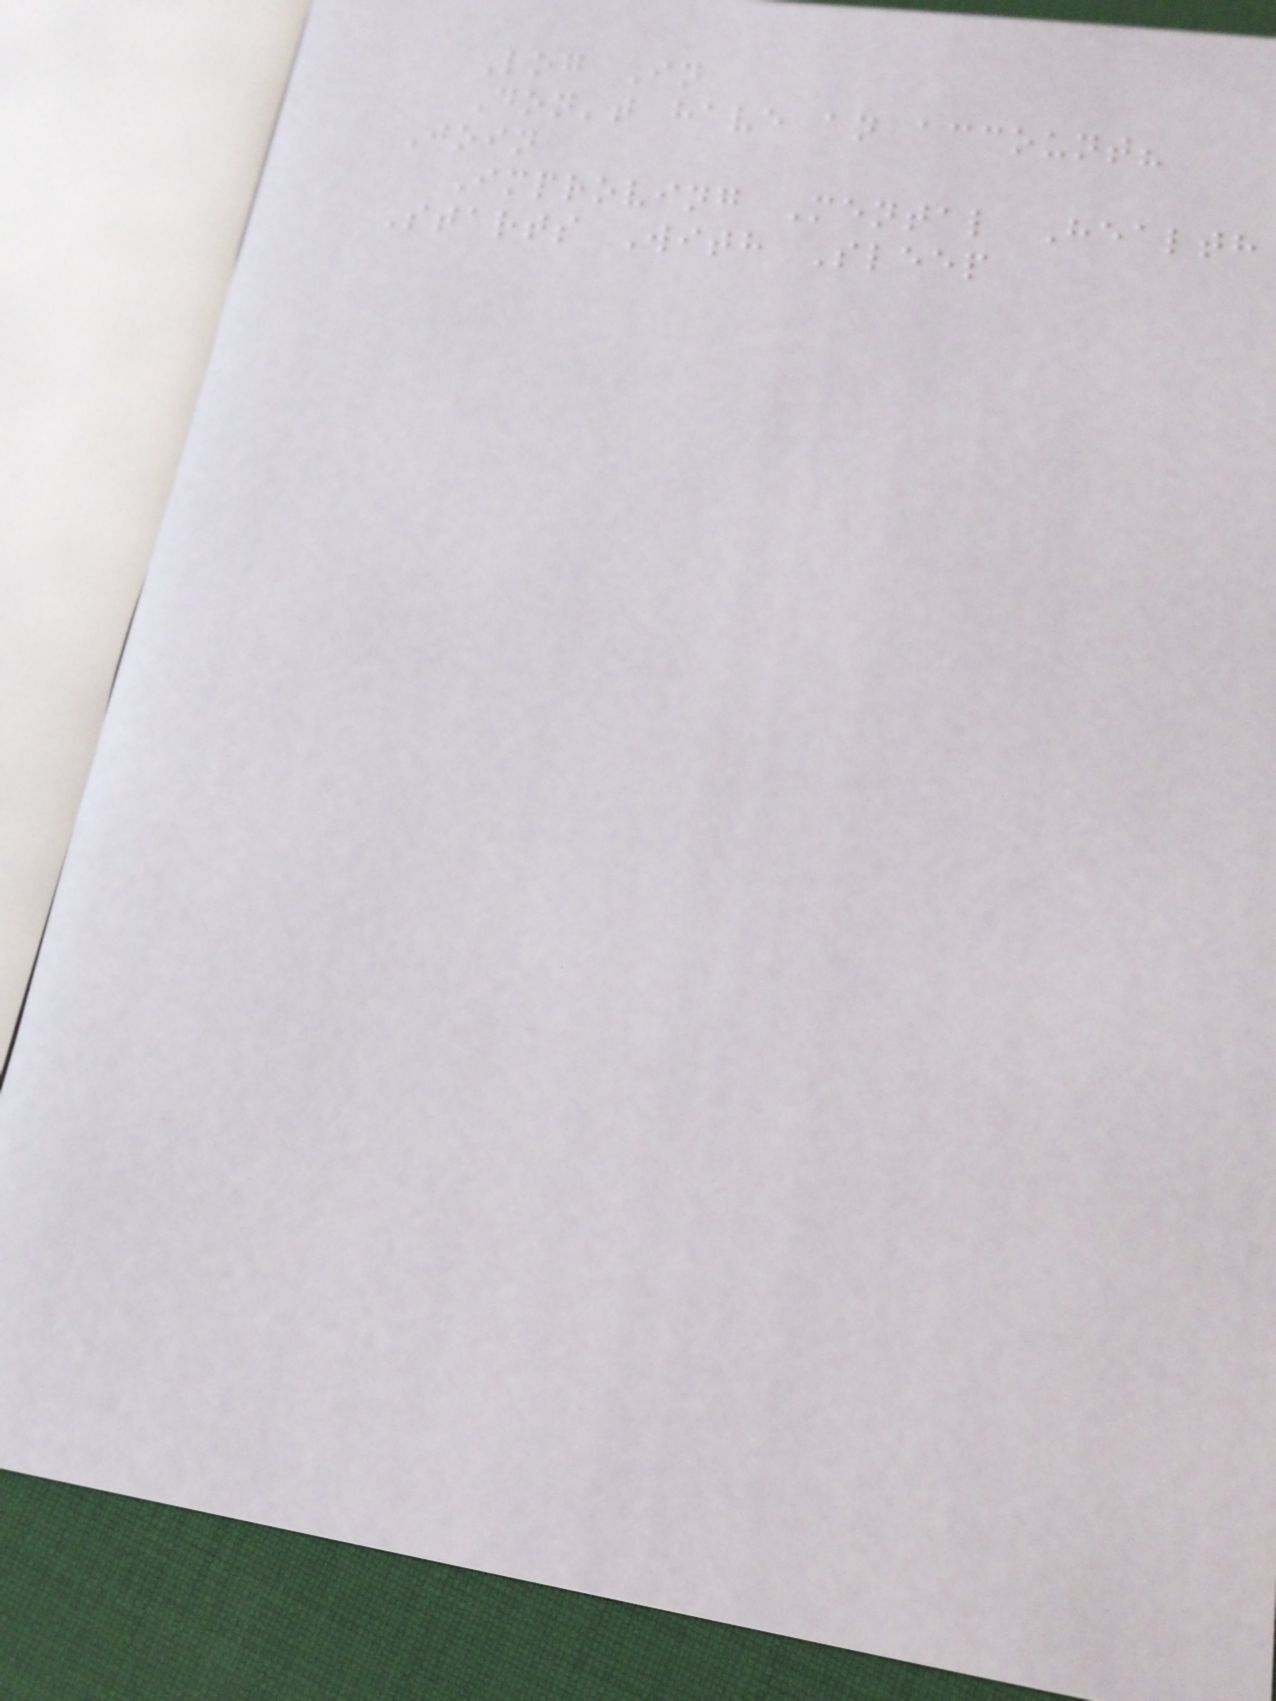Log In
Don't have an account?
Join
Improving Mental Health
Starts With Sleep
